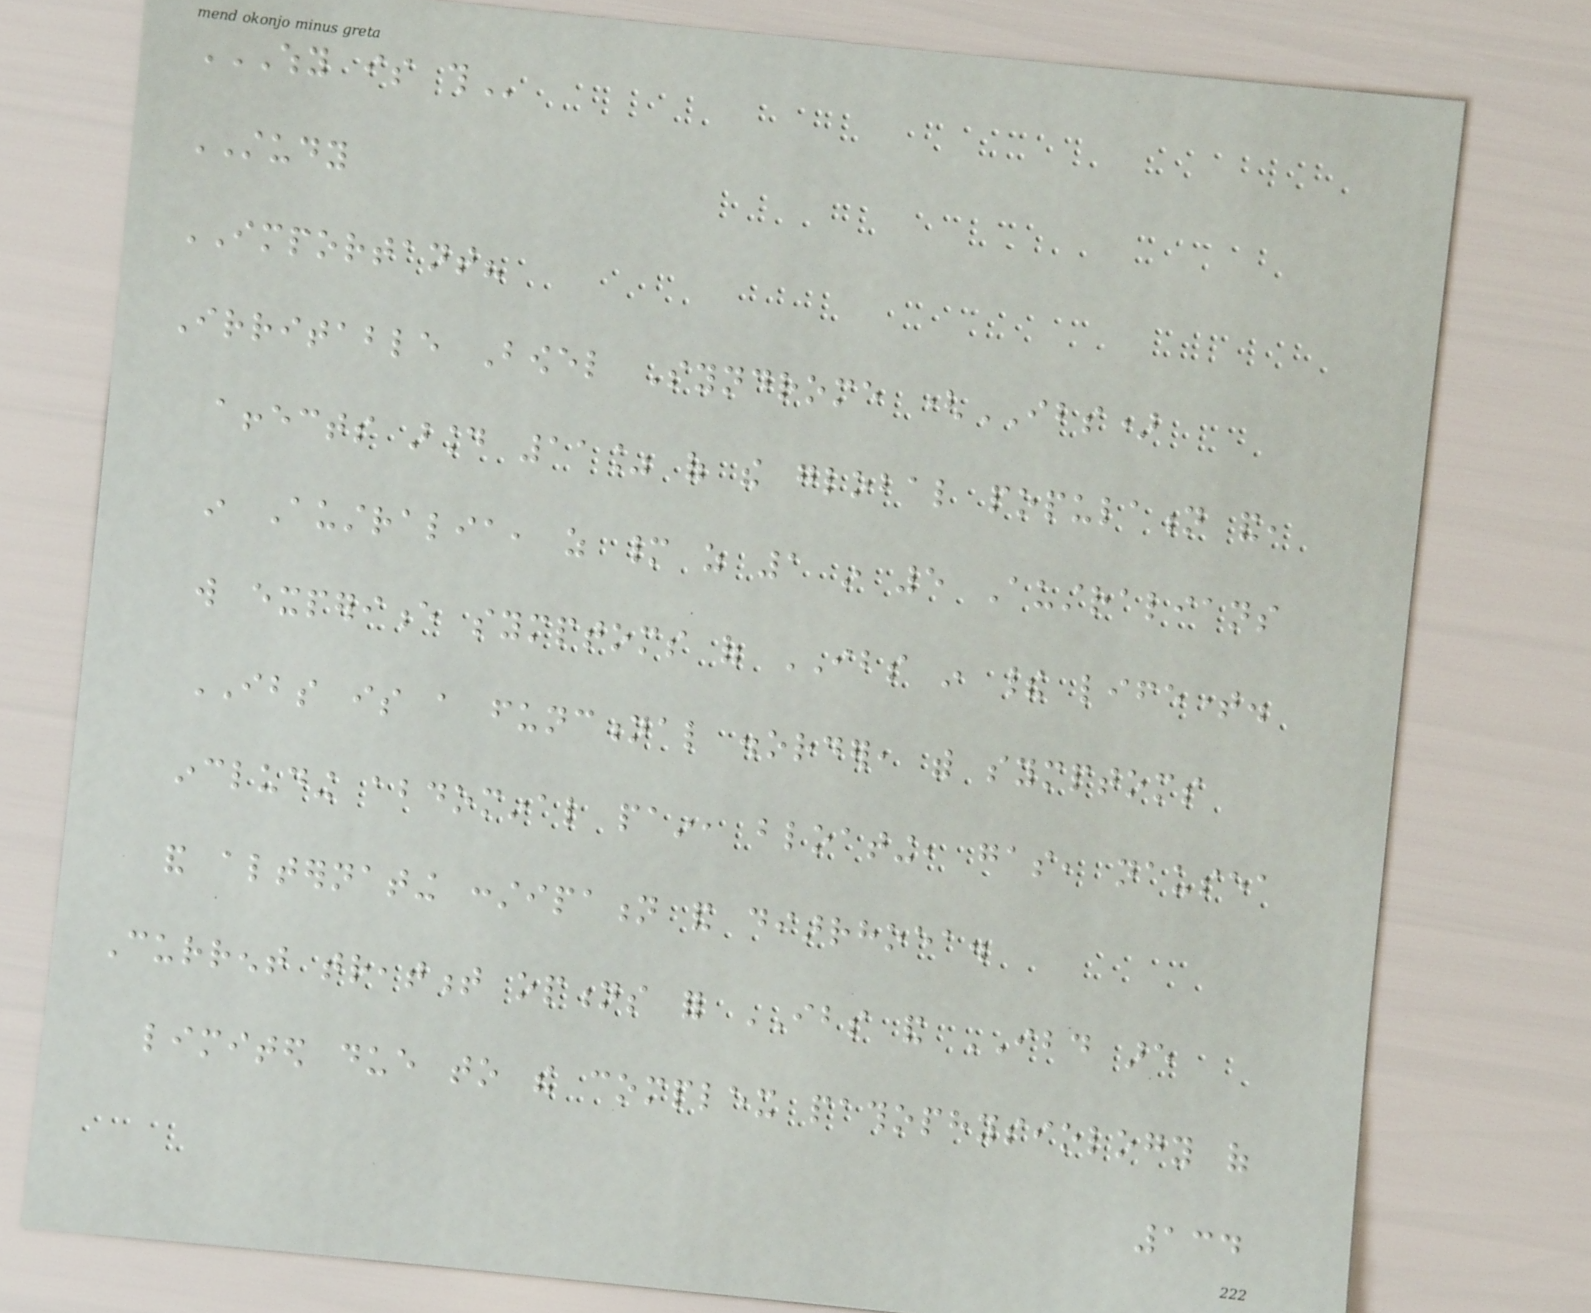WHY IS THIS
STUDY
IMPORTANT?
Irritable Bowel Syndrome (IBS)
affects around 11% of the global population and,
in Australia, as many as 1 in 5 Australians
will experience symptoms of IBS in their lifetime.
IBS is a functional disorder, with symptoms
including abdominal pain, bloating, gas, nausea
and alternating constipation and diarrhoea.
Current treatment options for IBS and IBD are
limited due to the complex pathophysiology of
134
